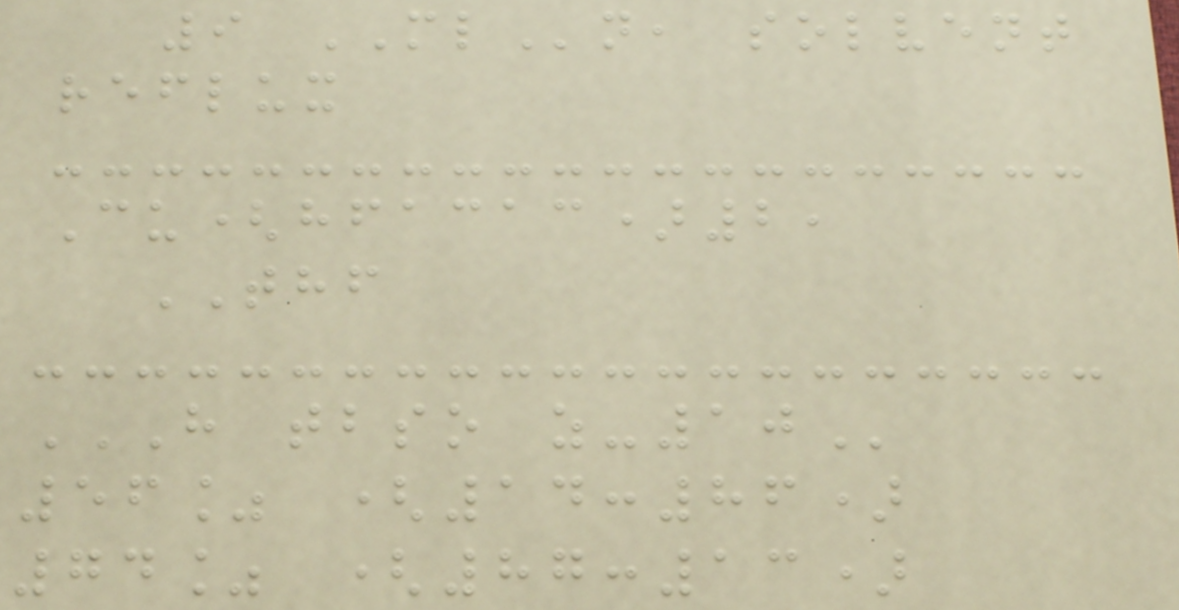9 MLn, solvent
reflux
Cu(hfacac)2,
THF
H TBSO Z-10
56% (14:86)
74% (87:13)
